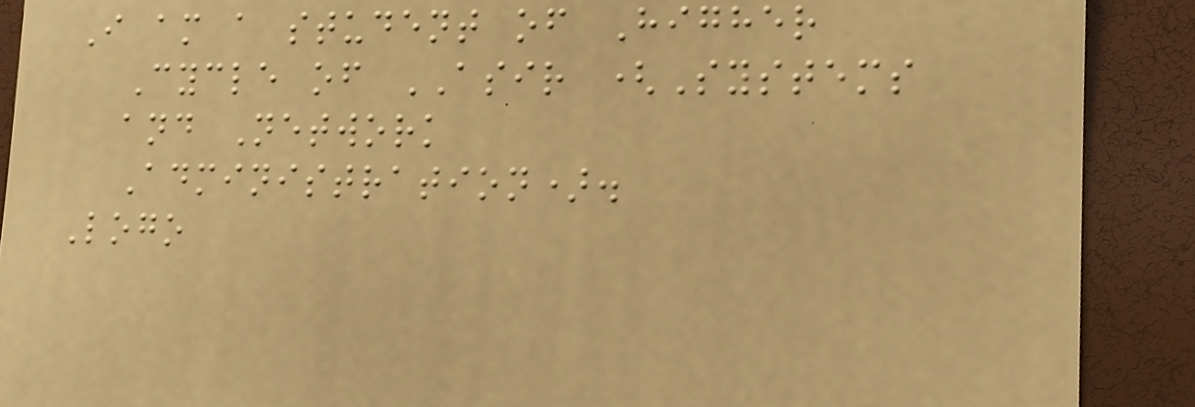I am a student of Higher
Cycle of ASIR (Systems
and Network
Administration).
Logo
